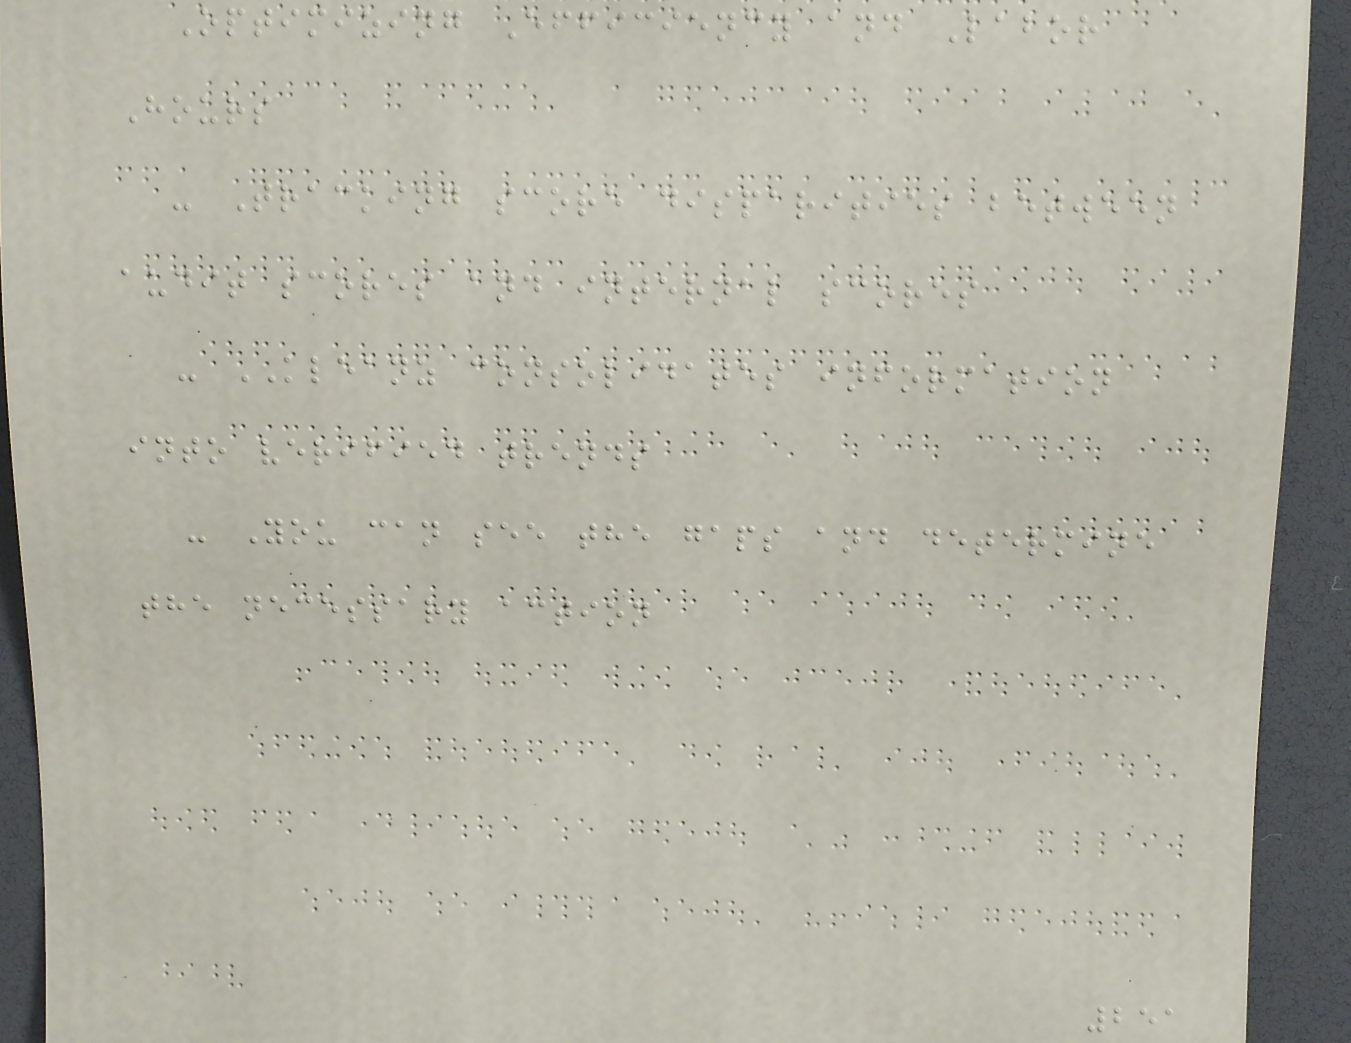Optimizing Efficiency and Labor
Hours
- Tracking score disparities between
audit scores and internal scores
- KLEANZ consolidates information
into verified trends
- You can see the gaps and determine
the necessary action
251
